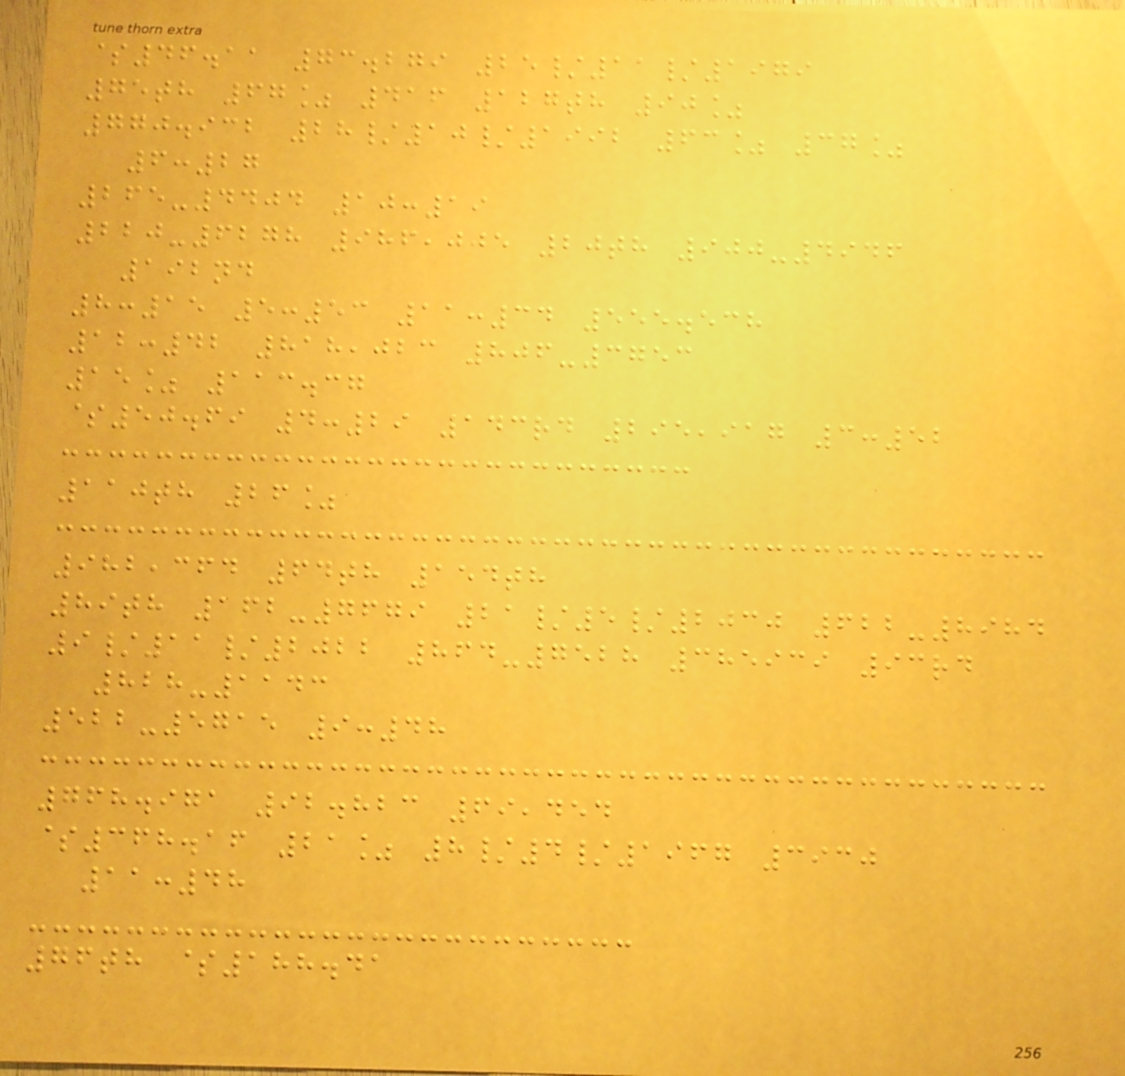$46.11 73.279 25/11/1979
75th 67% 416 127th 90%
770.932 28/10/1992 63% 37%
6:27
265-4404 10:19
220-6278 986,005 20th 900-4946
192nd
8:15 5:53 11:34 555.538
12:42 818,023 806-3753
15% 113.37
$50.69 4:29 143rd 295,917 3:52
110th 26%
982,364 64th 154th
89th 162-7679 21/5/2030 622-8984
9/11/2022 864-7528 385939 93rd
828-1143
522-5715 9:48
768.971 92.823 69,454
$368.16 21% 8/4/1967 3930
11:48
76th $188.41
